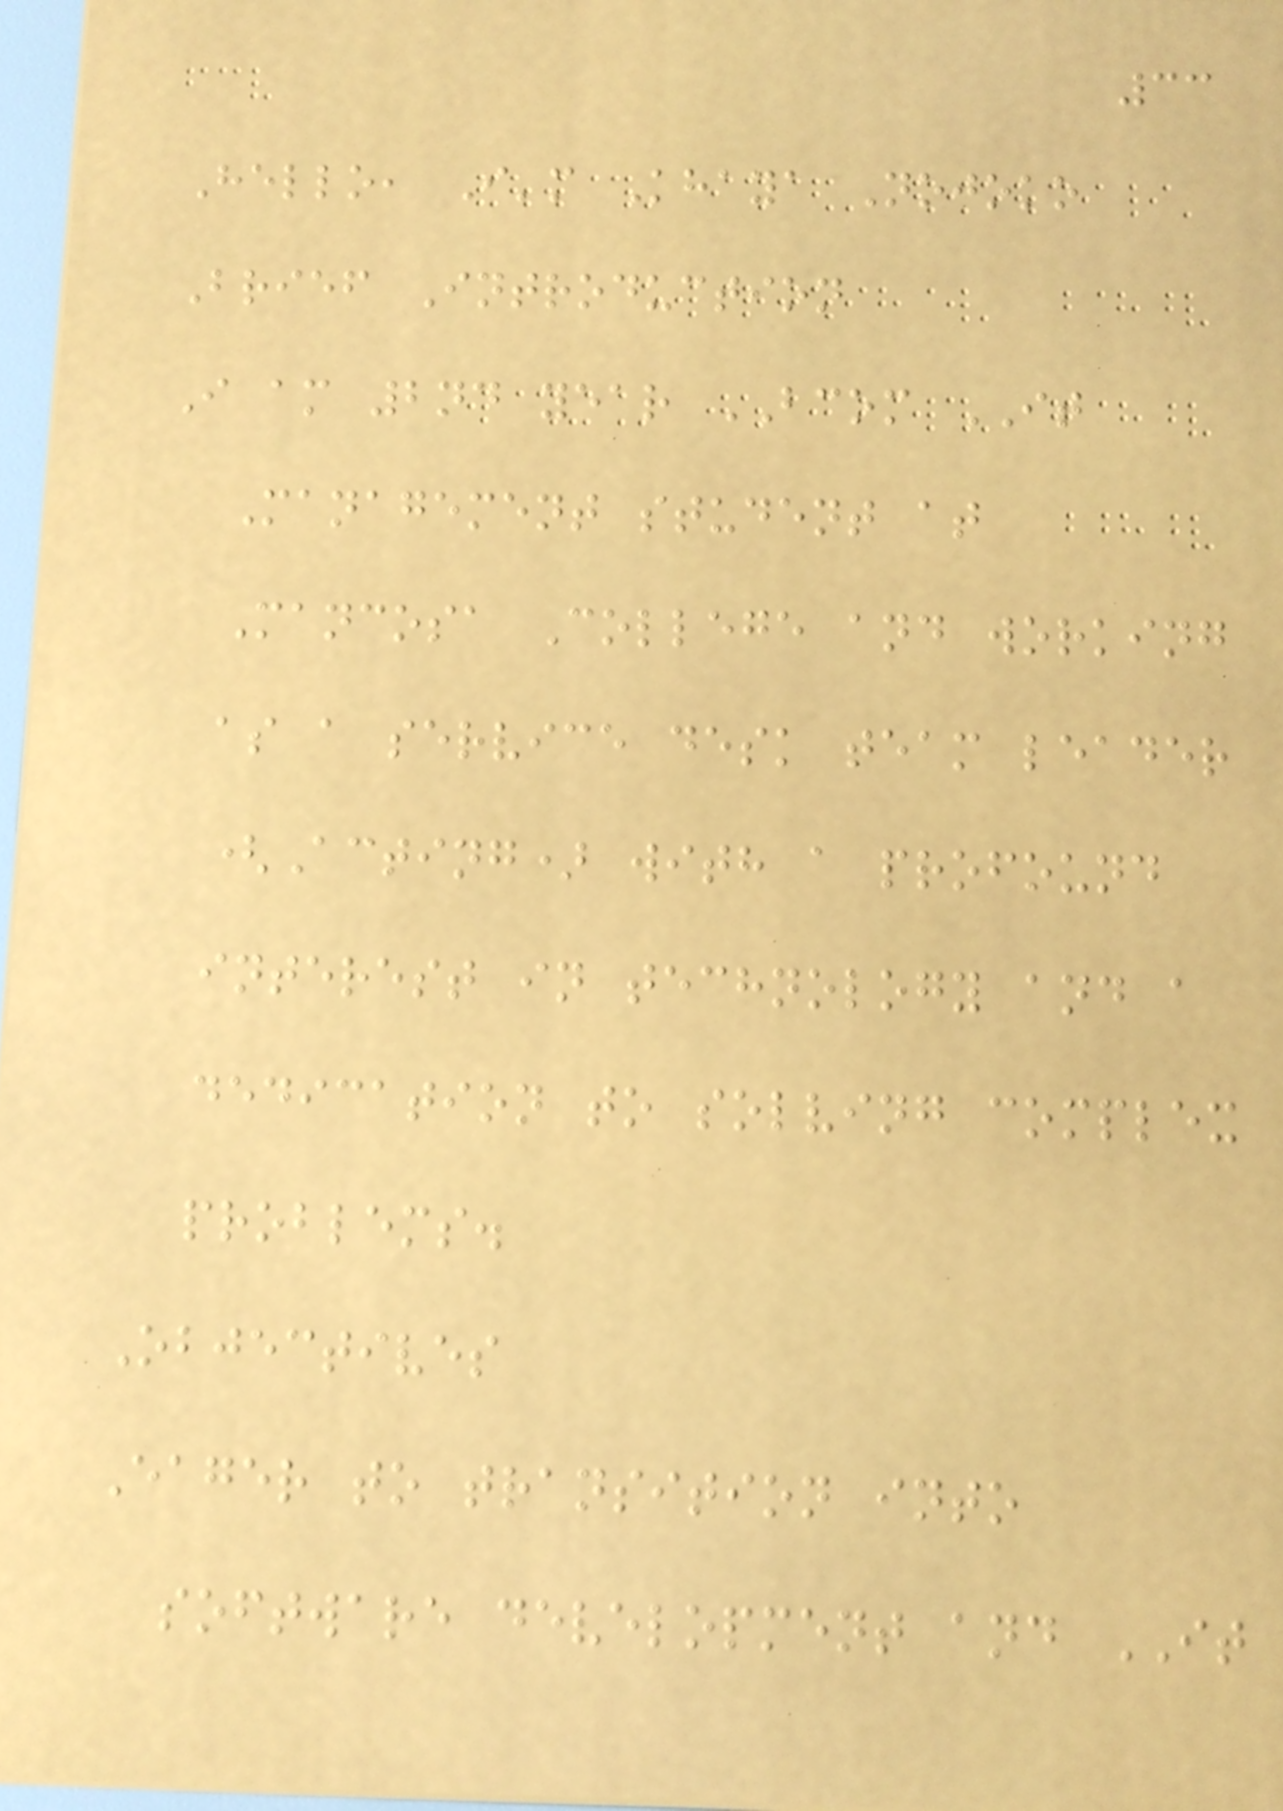33
Hello, I'm Khaya Nojoko
Brief Introduction
I am 2nd year BCOM IT
Management student at
Mancosa College and working
as a service desk team leader
(Acting) with a profound
interest in technology and a
dedication to solving complex
problems.
Objectives
Eager to transition into
software development and IT
